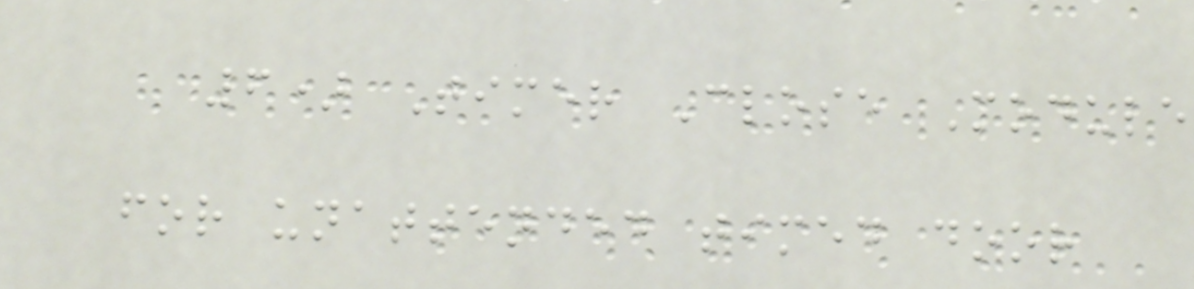6) Timer Close Module
for unattended timed door
